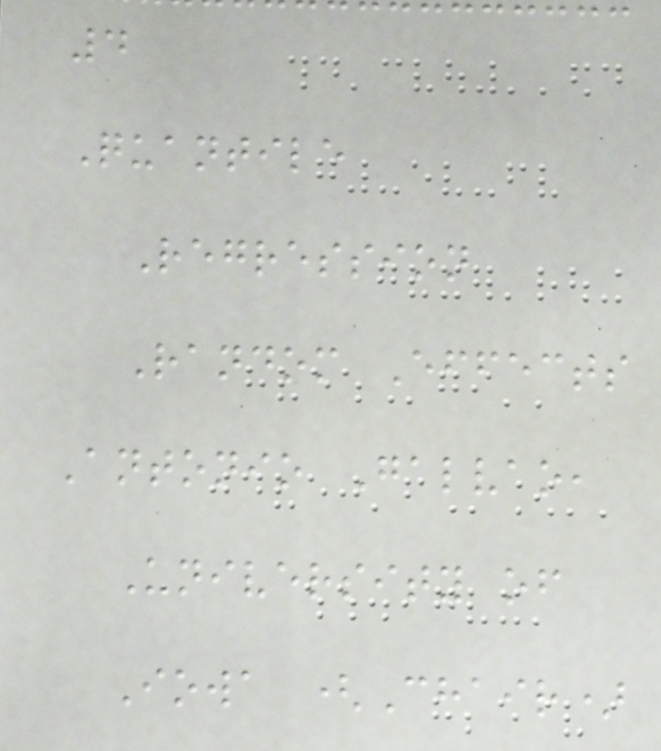4
Quantile
Regression
Random Effects
Antonio Galvao,
University of
Iowa (Chair)
